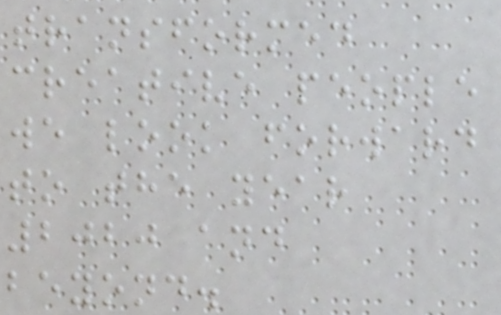transformed
creative people
we look forward
to the year
2020 and
beyond.
